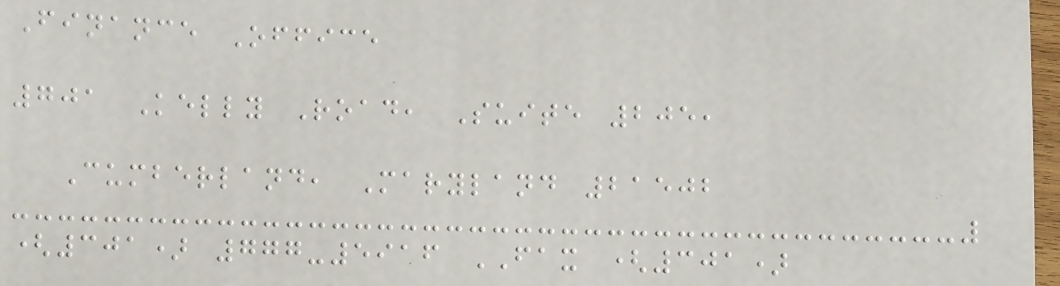Finance Office
701 Kelly Road, Suite 205,
Cumberland, Maryland 21502
(301) 777-5916 FAX (301)
